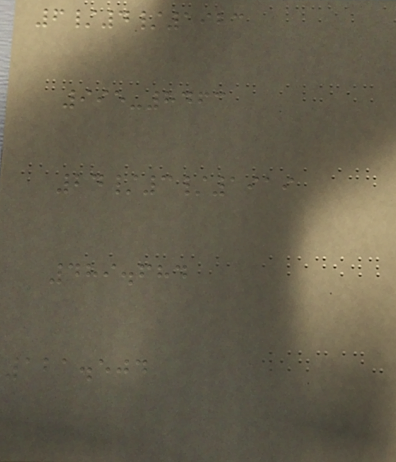6/4/1923
995-8463
24/3/1919
489.684
121.504
